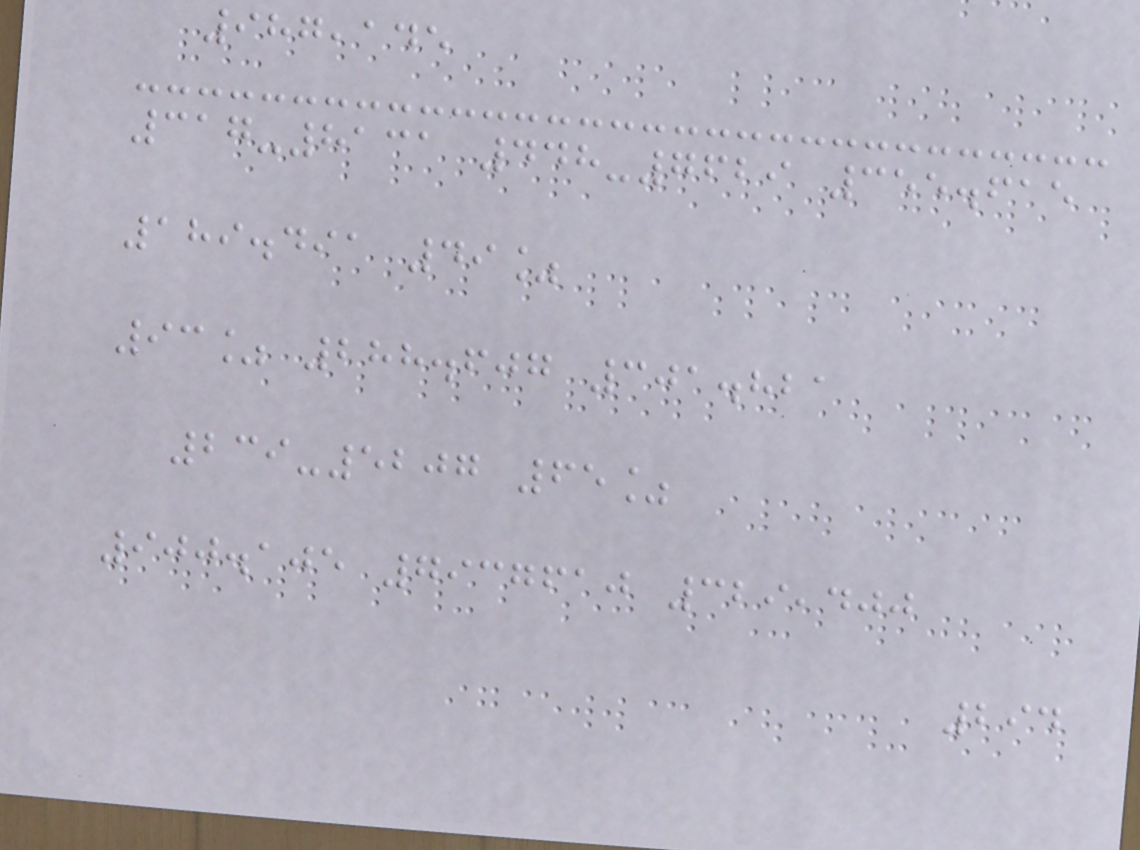987,145
317-8131 448-7629 355.615
189.491 49%
93% 288.607 301.821
239-5207 65%
900.105 7937610 329,400
294
